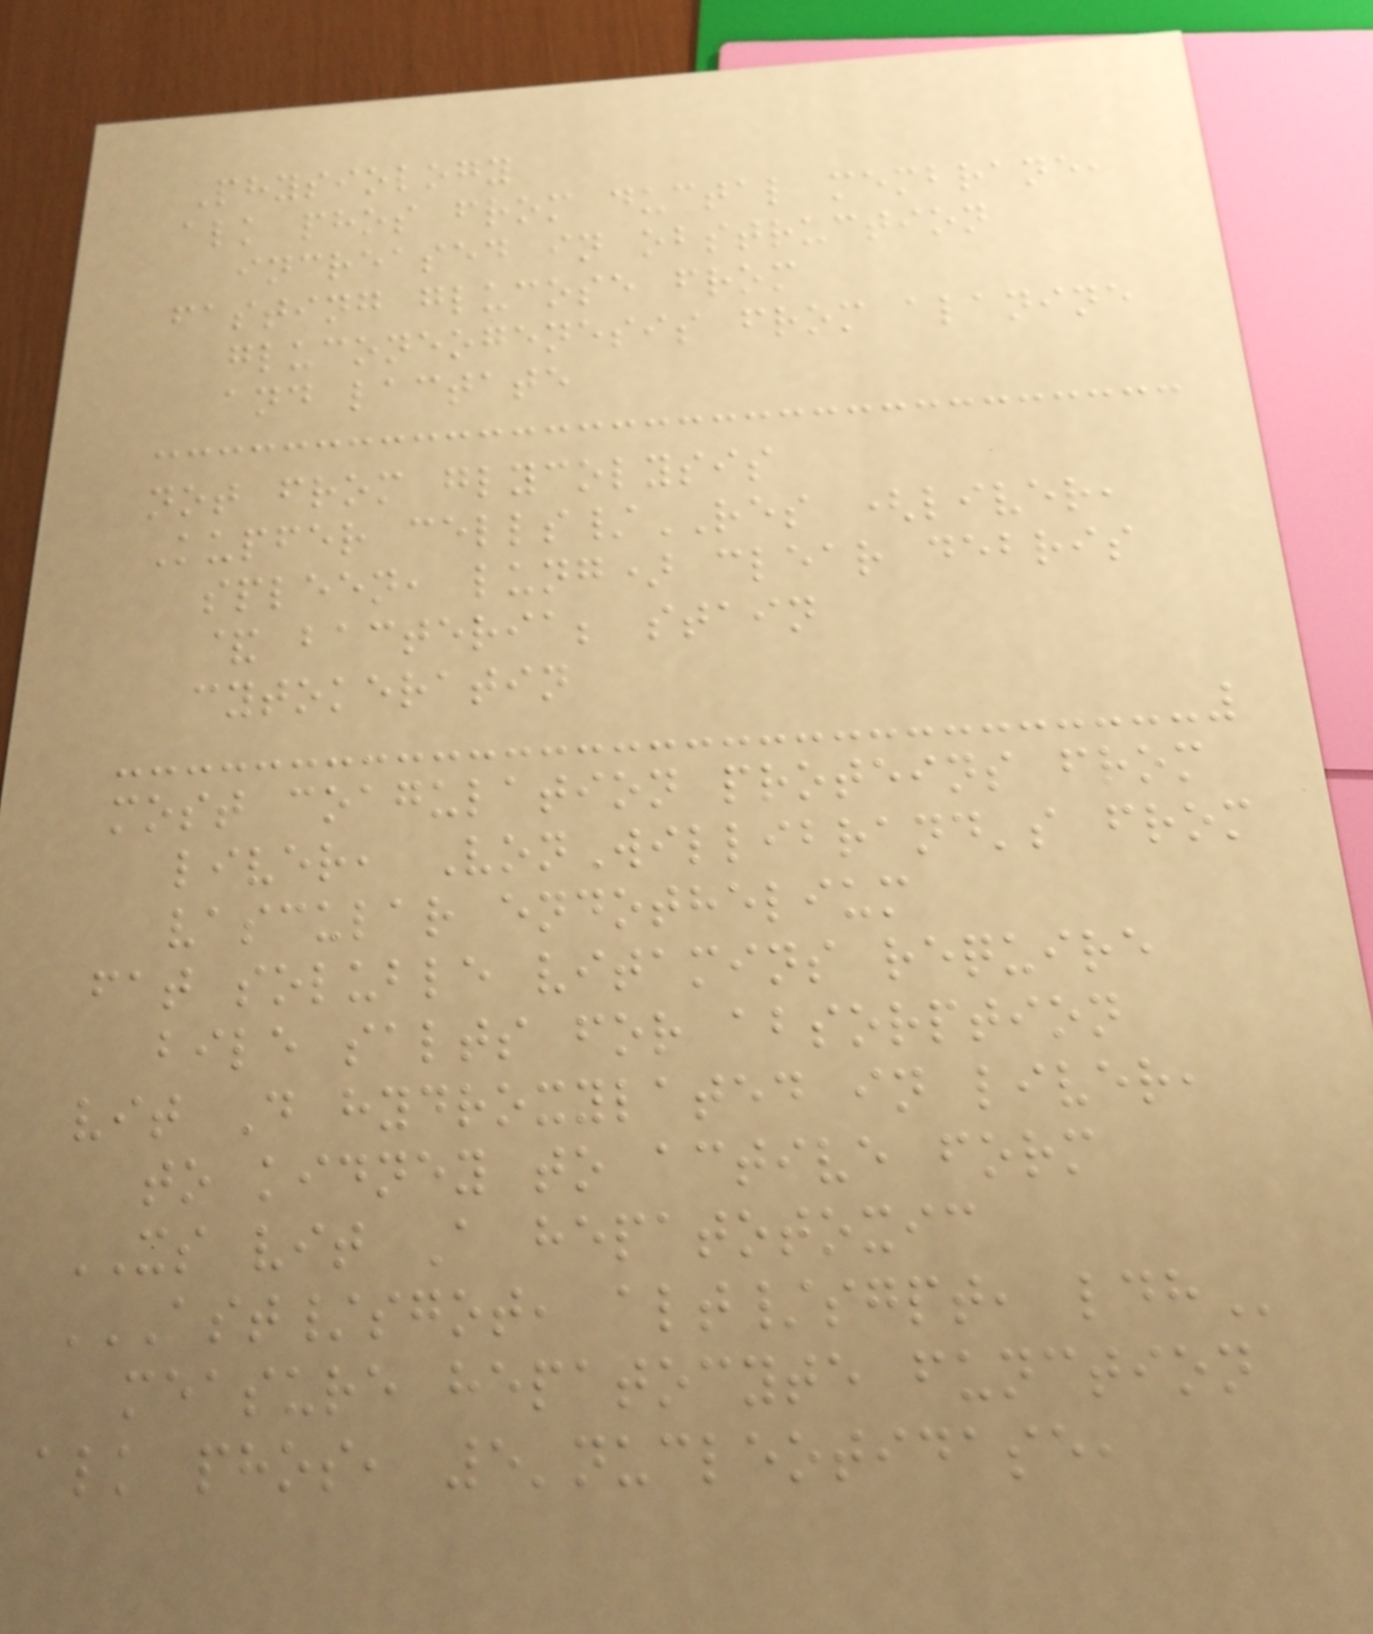Physiology
alk phos from ductal membrane,
increased in obstruction
fasting glucose from
gluconeogenesis from alanine
and lactate
not from glycolysis
Kupfer cells/RES (liver,
spleen, lung) clear debris
& bacteria; stain
cytokeratin
most coagulation proteins from
liver, VonWillibrand's from
vascular endothelium
fat soluble vitamins require
bile salts for absorption
vit D hydroxylated in liver,
to kidney to active form
XS vit A hepatotoxic
AST/SGOT, ALT/SGPT, LDH
measure hepatocyte function
alk phos, 5'nucleotidase,
